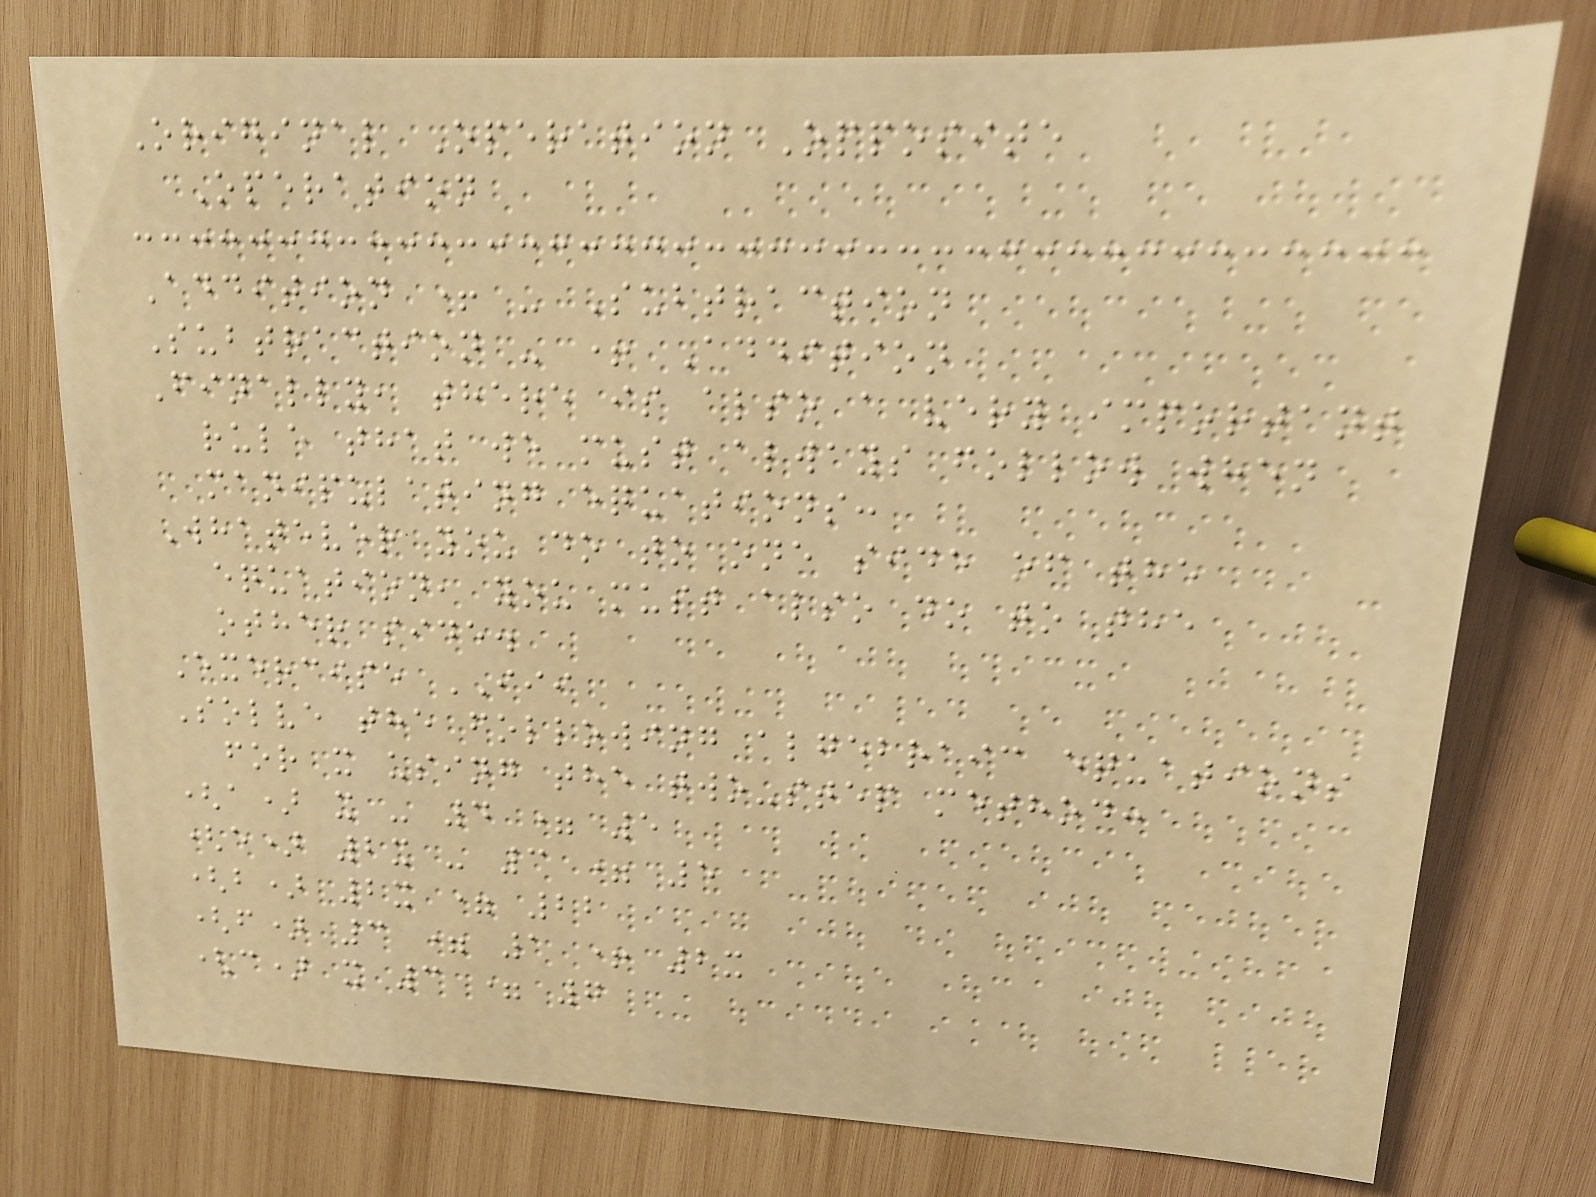Original Operation Opposite
Operation
Addition + - Subtraction
Subtraction - + Addition
Finally, there is also a very important
rule that we must always follow when
manipulating equations:
Whatever you do to one side of the
equation, you must also do to the
other side.
Exercise III
Solve the following algebraic equations
for x using the two-step method:
(a) x - 4 = 5
(e) 2x - 3 = 5
(b) 2x = 22
(f) 3 = 1 + 2x
(c) x 3 = 7
